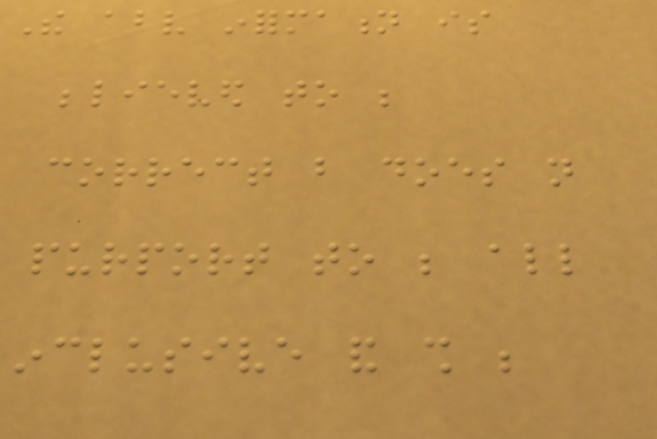The above information is
believed to be
correct but does not
purport to be all
inclusive and shall be
